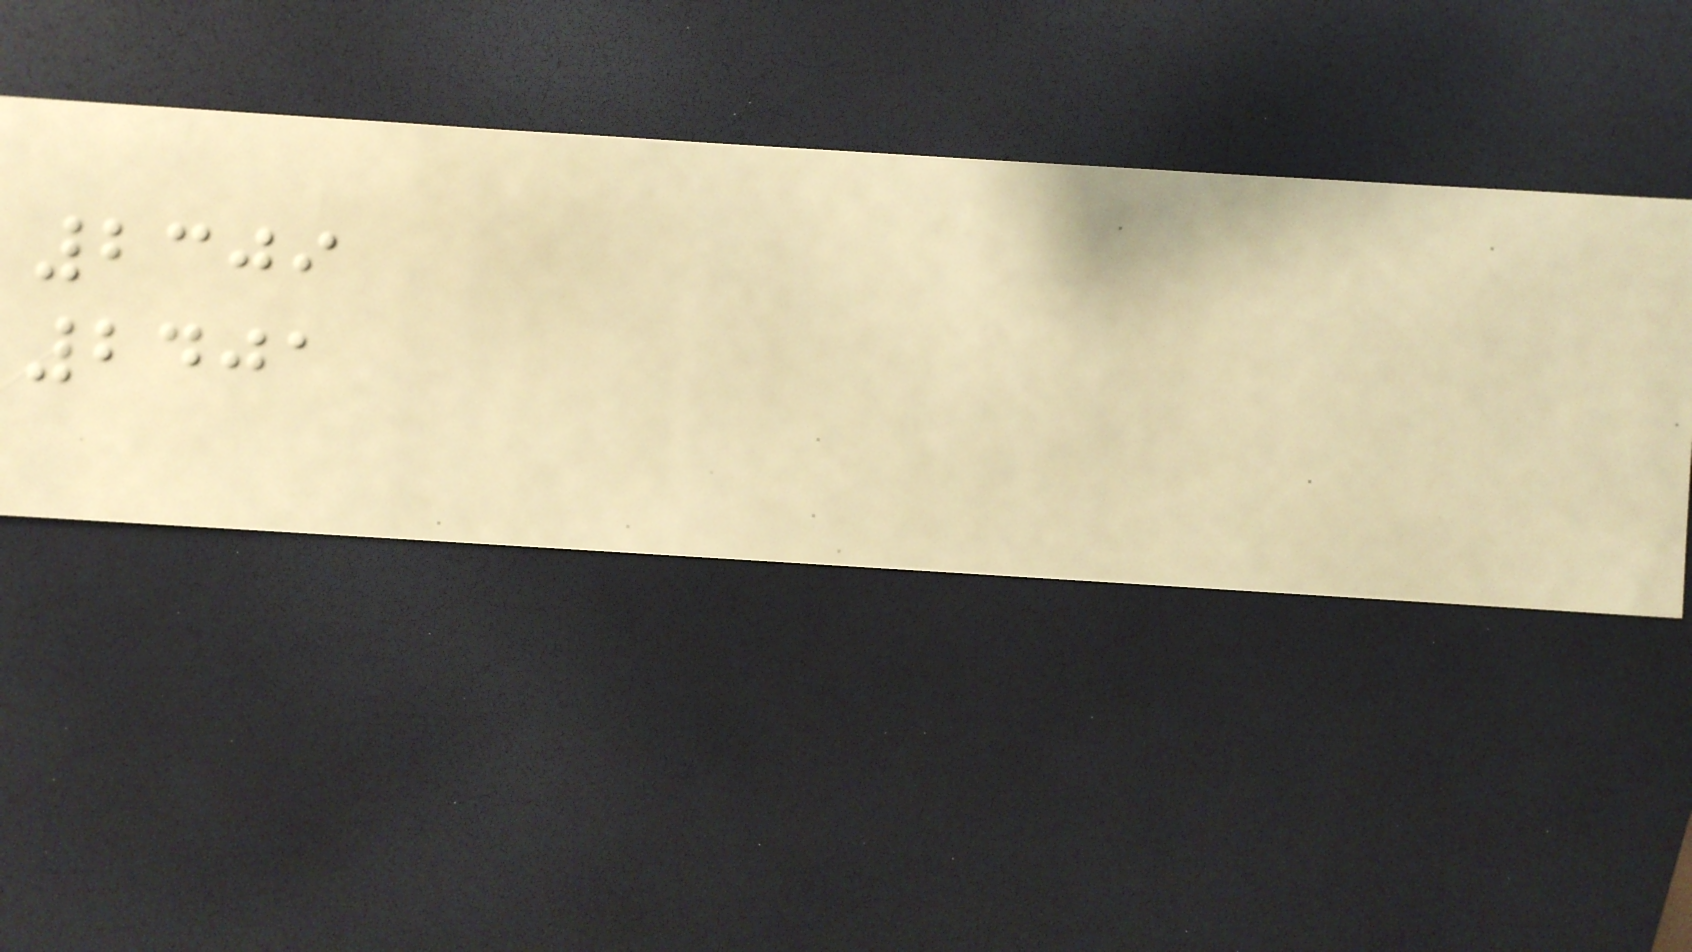2309
2401
